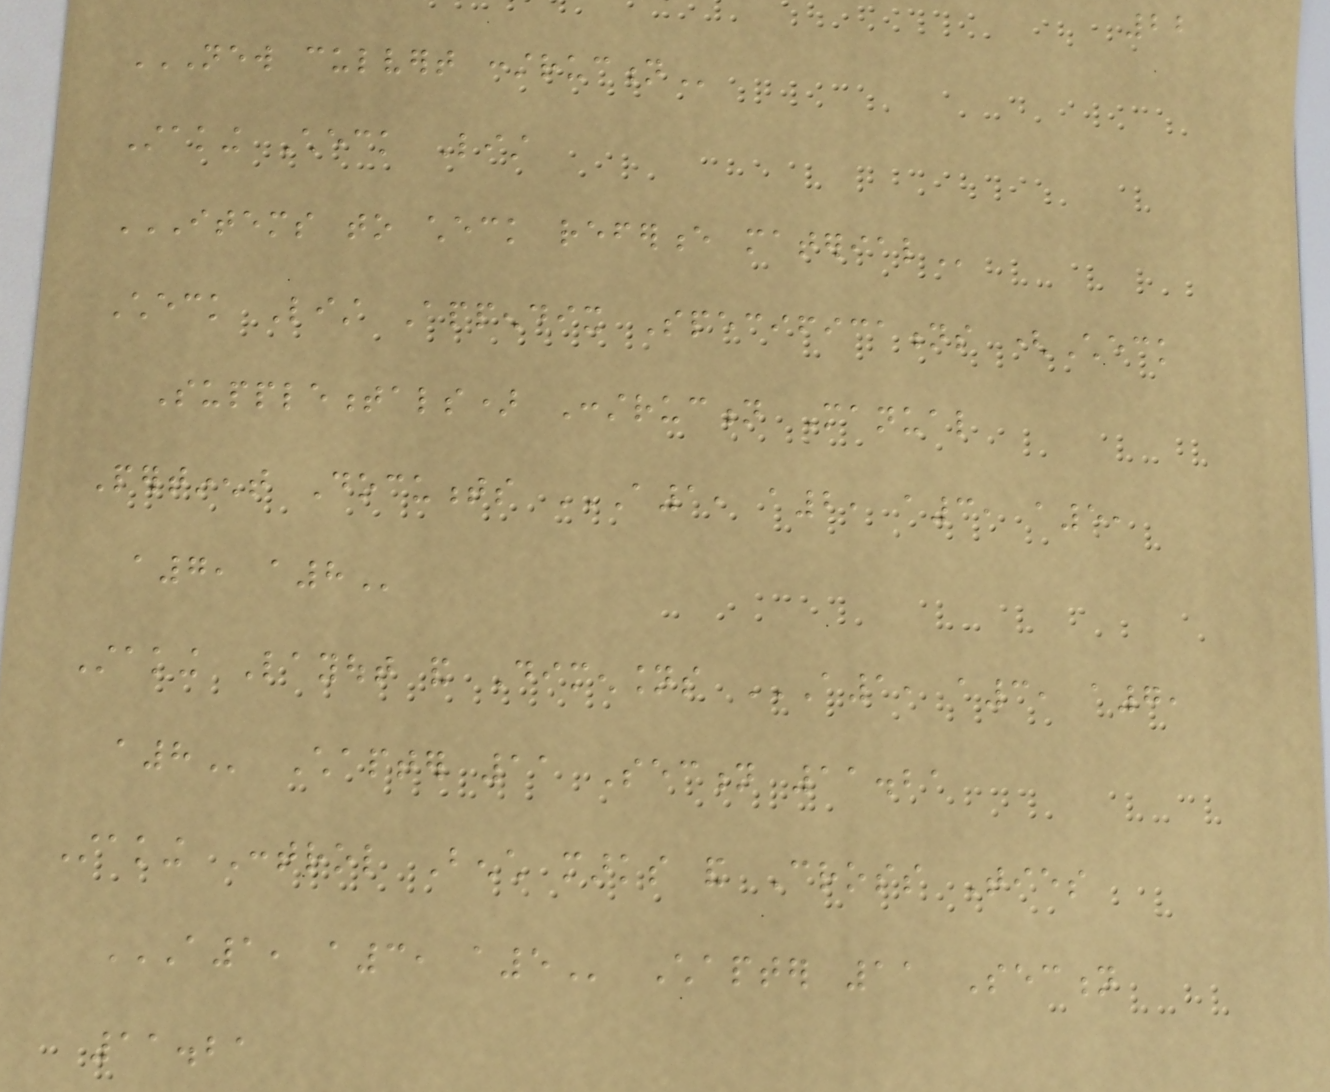22
NEW CULVERT CONSTRUCTION
Staking Check List
ITEMS TO CHECK REFERENCE MATERIAL
Check List Appendix Specifications (Check
Supplementals) Construction Manual
Pertinent Documents A1, A2, A3, A5,
A7, A8
Staking Layout and Dimensions A1, A3, A7,
A8 Chapter 11 Section 11.21
Staking Control Bench marks and Cross Ties
A1, A3, A5 Chapter 11 Section
11.21
